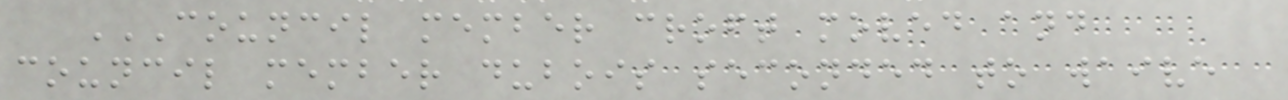COUNCIL MEMBER CROFT MOVED AND
COUNCIL MEMBER DUBOIS SECONDED TO WAIVE
